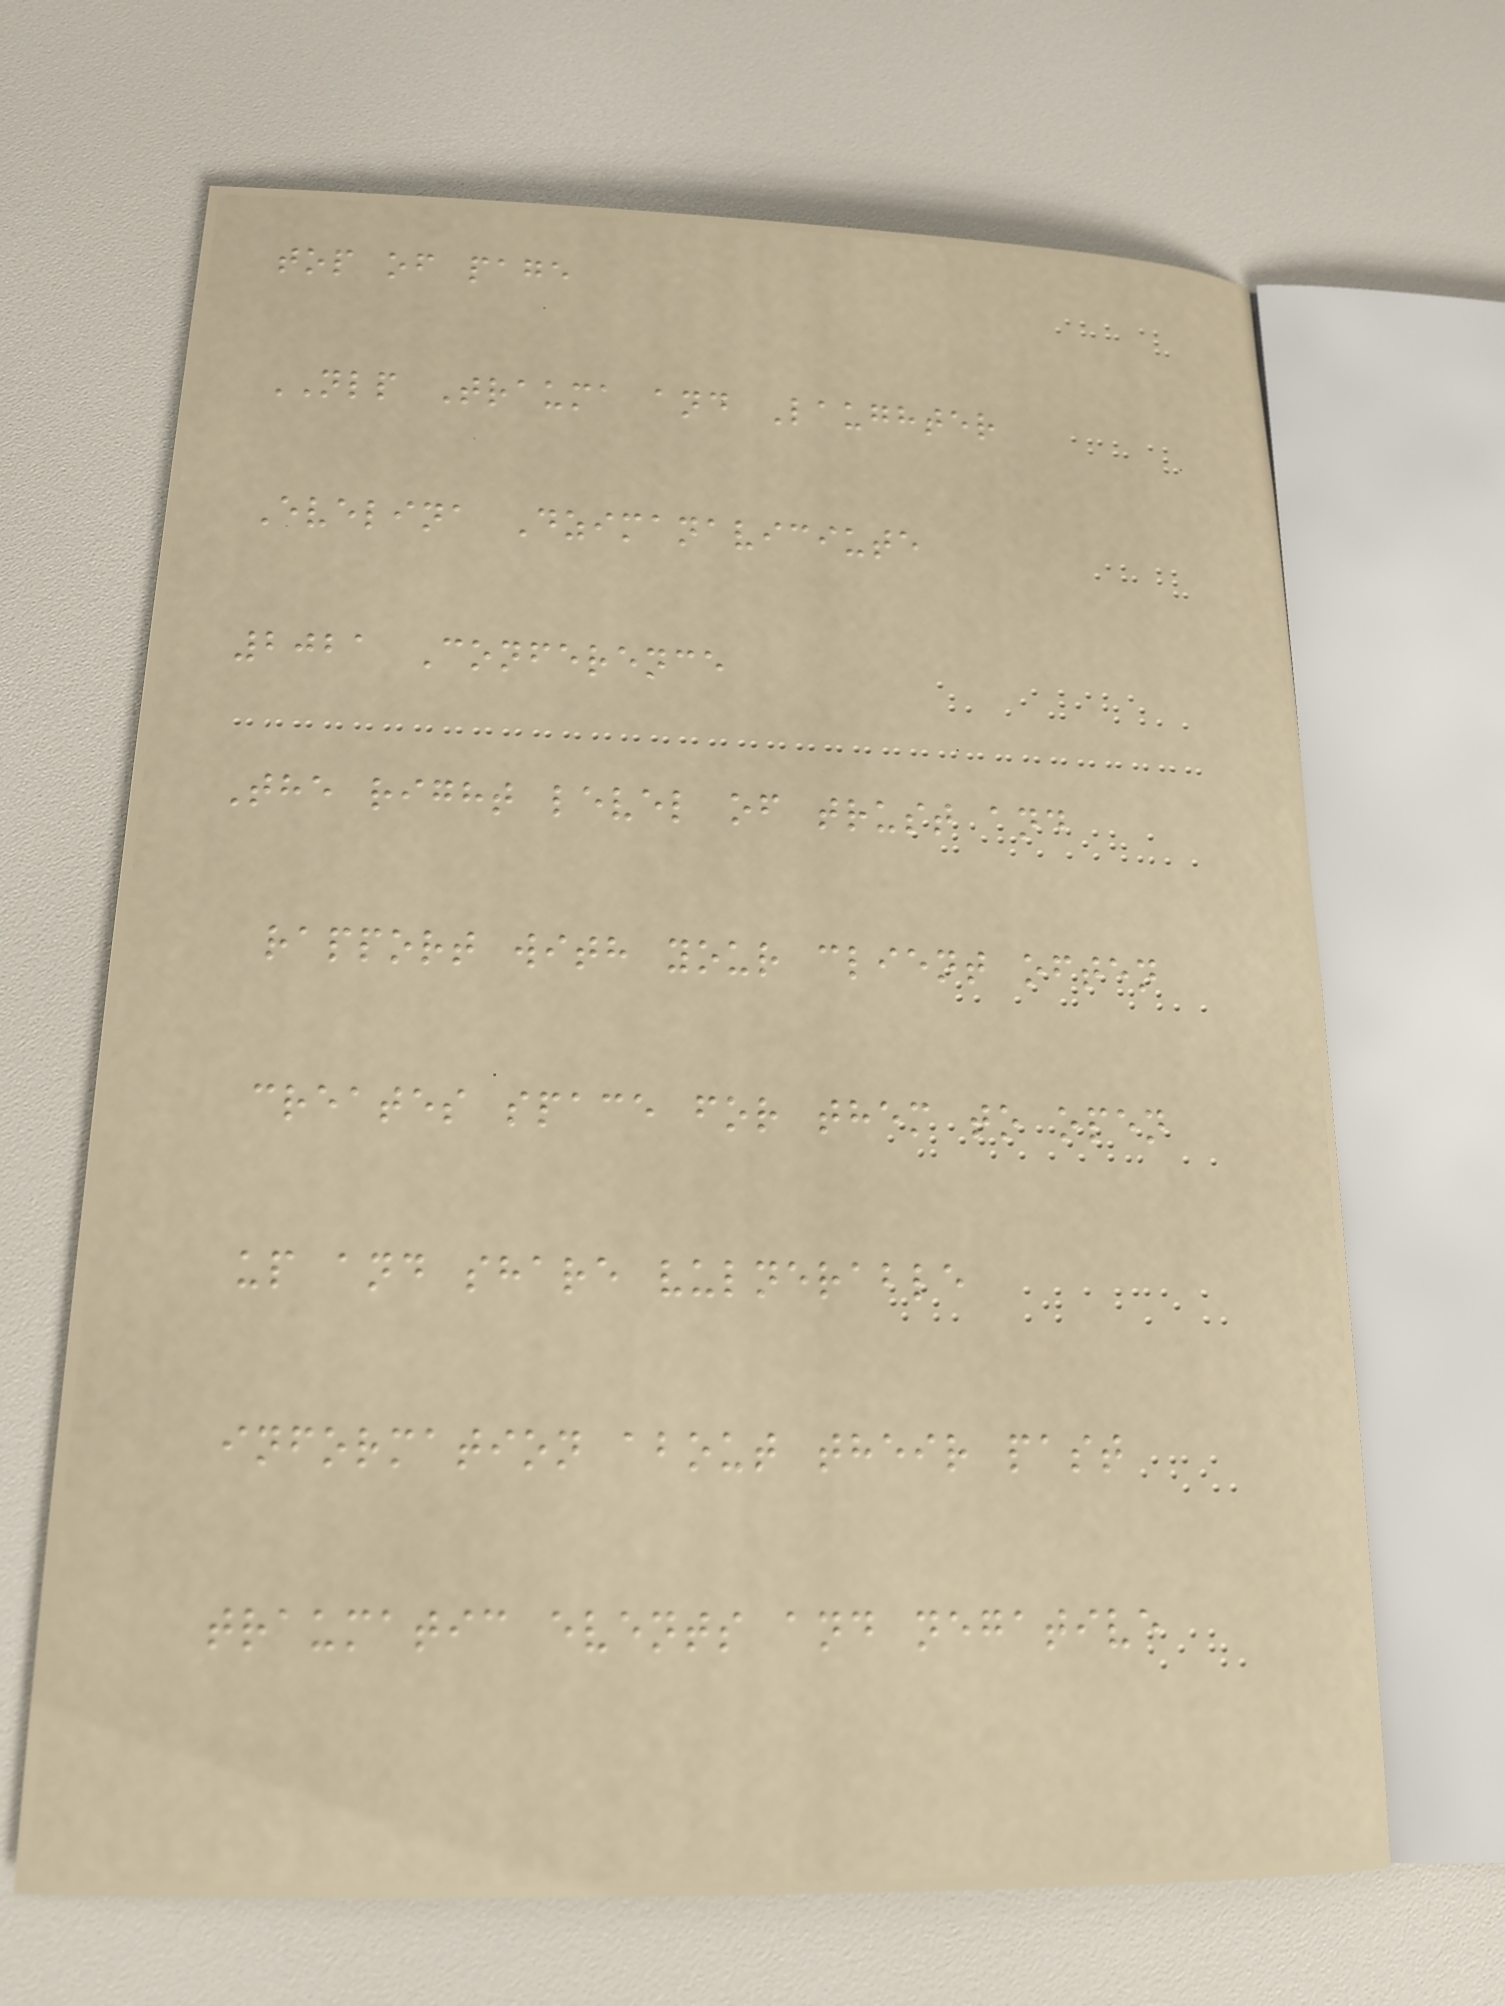top of page
NLP Trauma and Laughter
Evelina Dzimanaviciute
2021 Conference
The right level of trust and
rapport with your client often
creates space for them to open
up and share vulnerable
information about their past
traumatic events and negative
